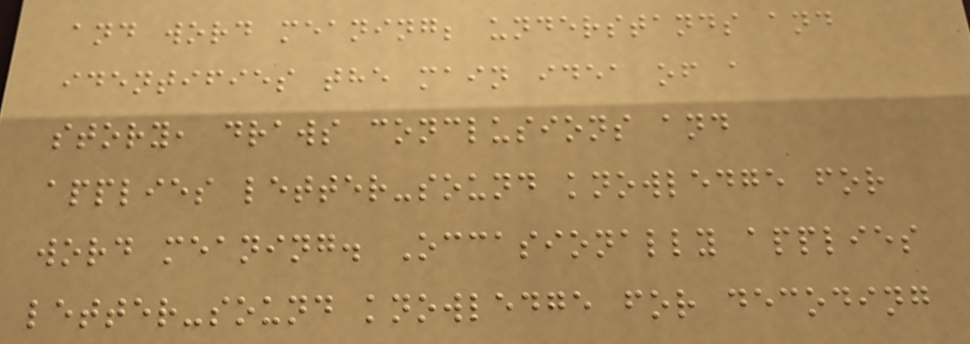and word meaning; understands and
identifies the main idea of a
story, draws conclusions and
applies letter-sound knowledge for
word meaning. Occasionally applies
letter-sound knowledge for decoding
